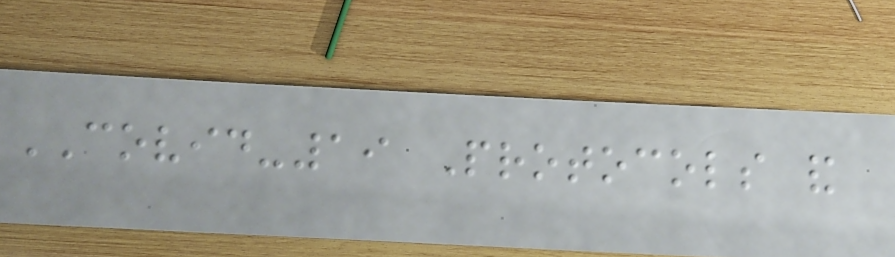COVID-19 Protocols and
